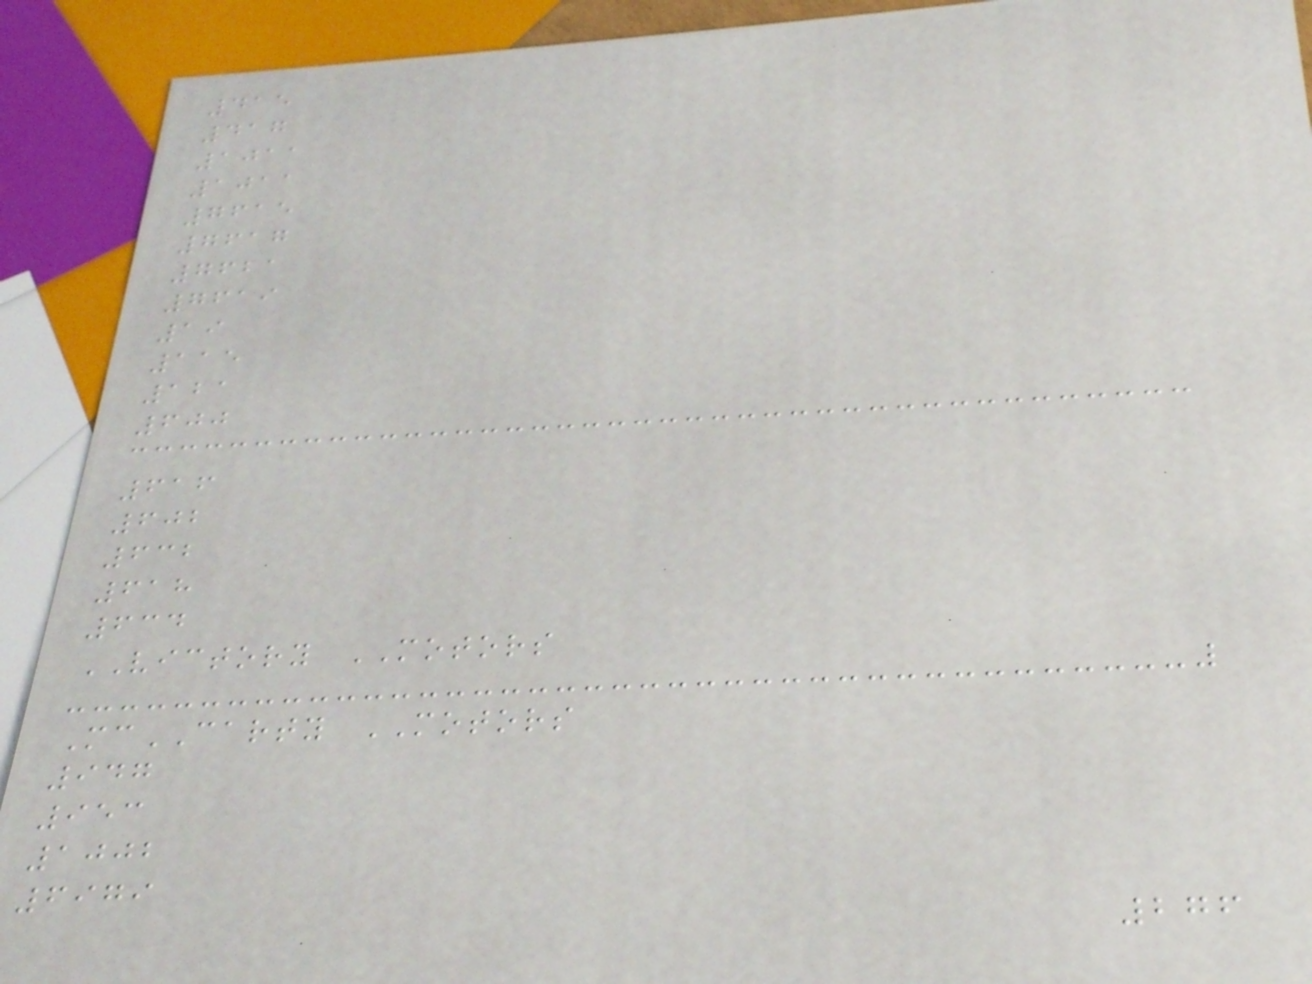415
417
1011
1011
7615
7617
7621
7619
19
115
121
600
616
602
632
618
634
VICTORY MOTORS
McCARTY MOTORS
947
953
1002
6979
276
